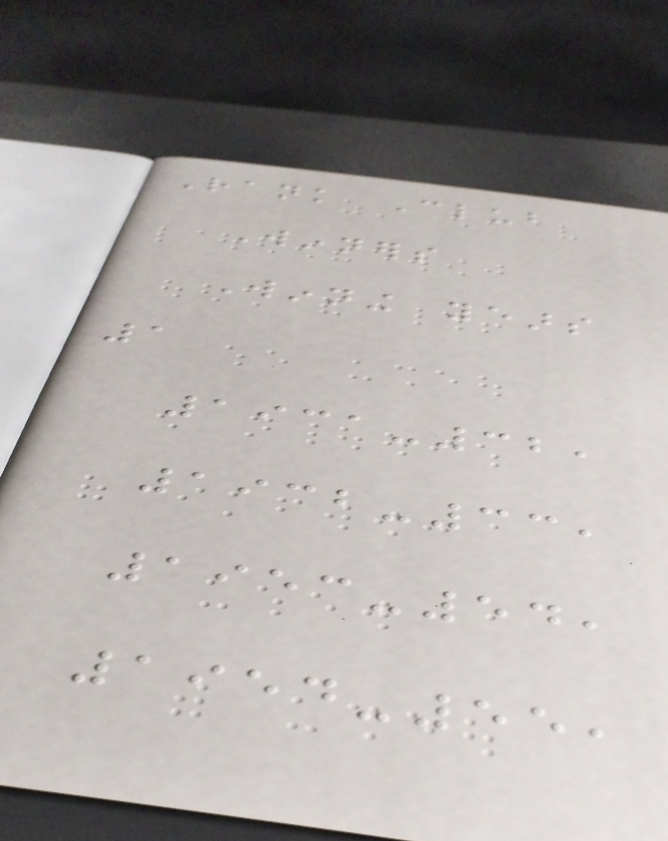Rank Club
Winners
Winning years
1
1931-32,
1932-33,
1953-54,
1954-55,
